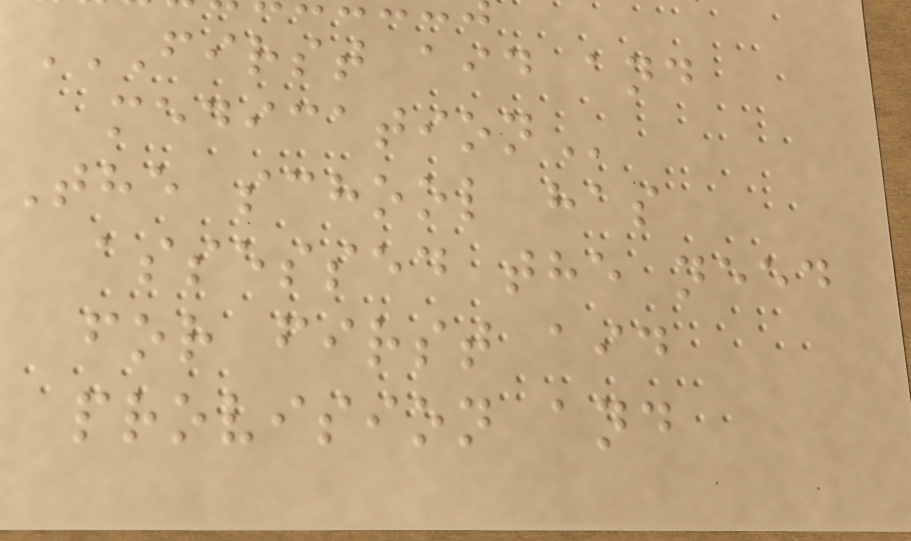FIRST AID AND
MEDICATION
The school has
assessed the need
for first aid
provision and
